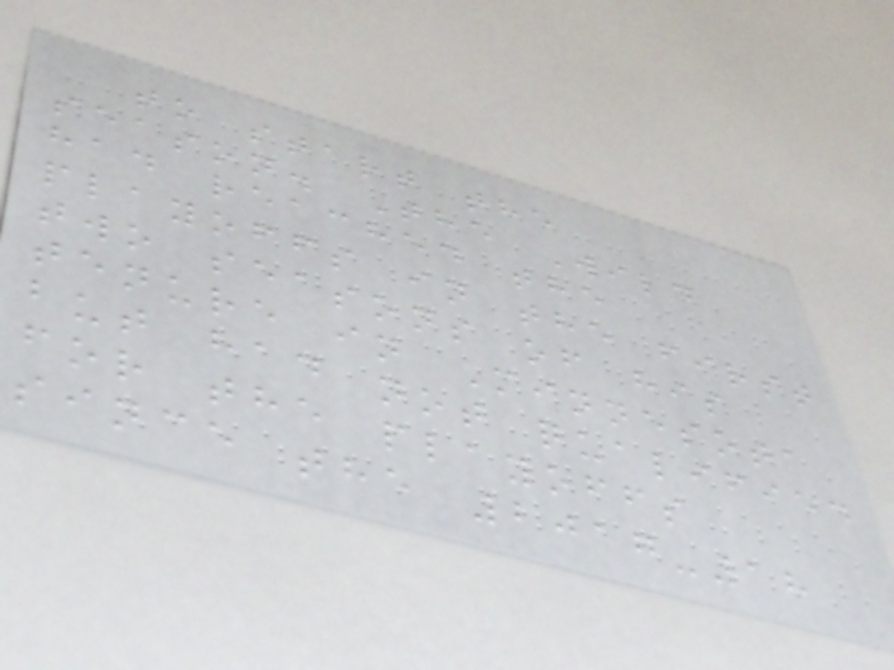to start the
season. The Wild
had reached the
playoffs in the first
two seasons of his
tenure in Minnesota
but had not qualified
for the playoffs
since the 2017-18
